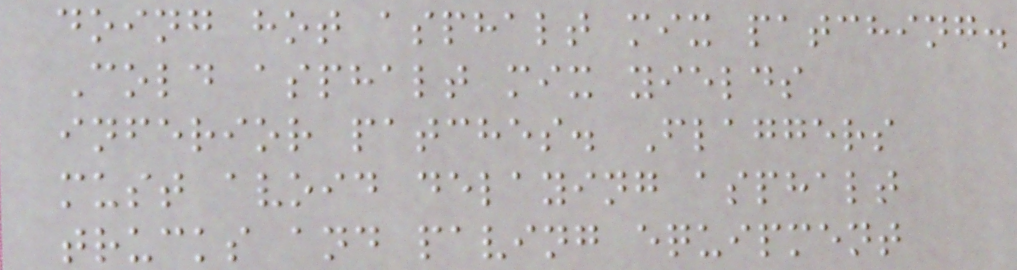doing hot asphalt mix patching.
Cold asphalt mix yields
inferior patches. Flaggers
must avoid delaying asphalt
trucks and paving equipment
